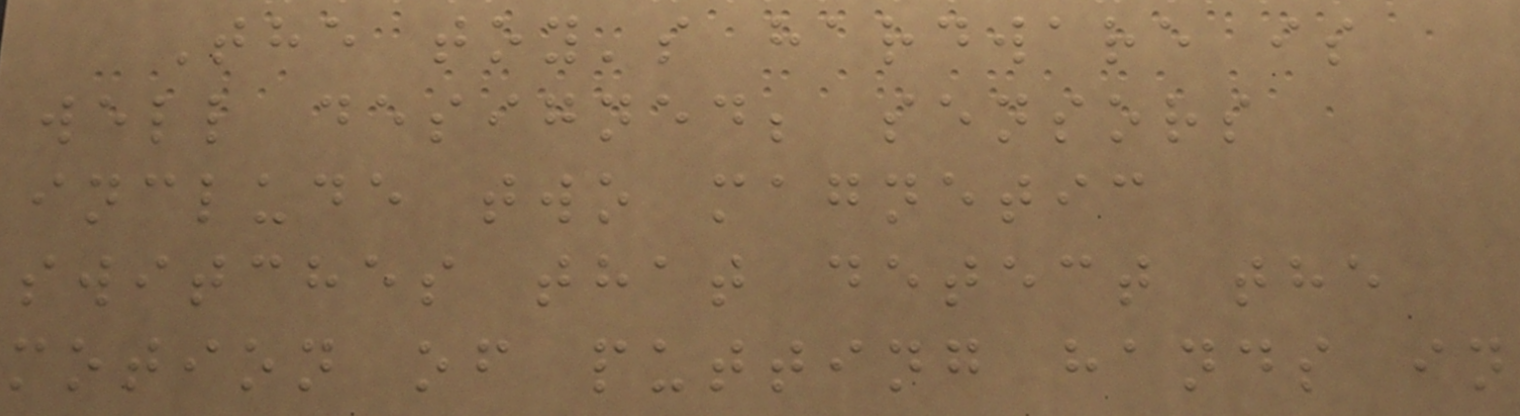The toy's hardware is
well designed; sensors
include two magnetic
switches that detect the
motion of putting hands in
